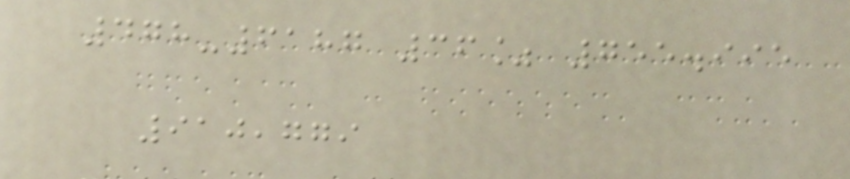478-6187 36% 755.995
910,779
